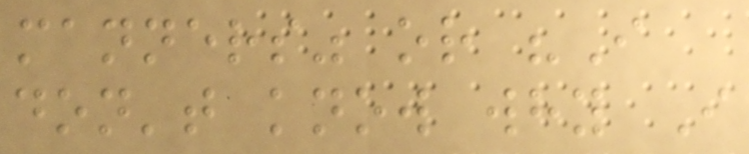manners" or "I
don't know why I
